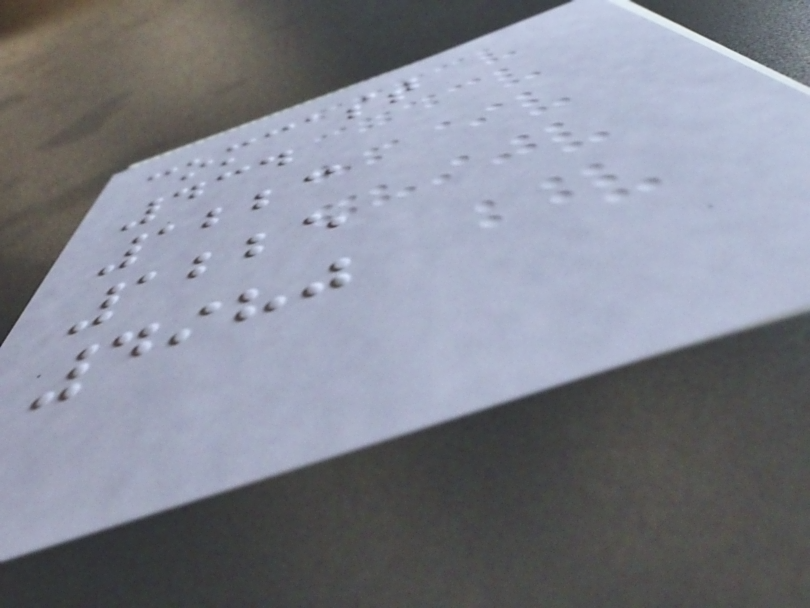comcast
434
1223
1225
4980
